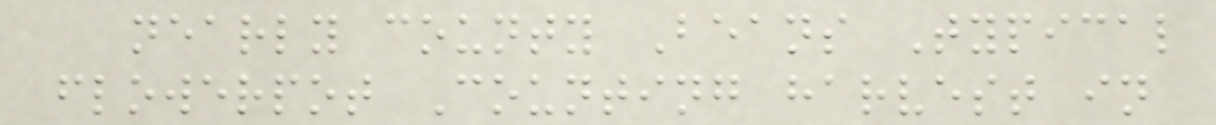nearly county Beans Typical
flowerpot Counting harvest in
